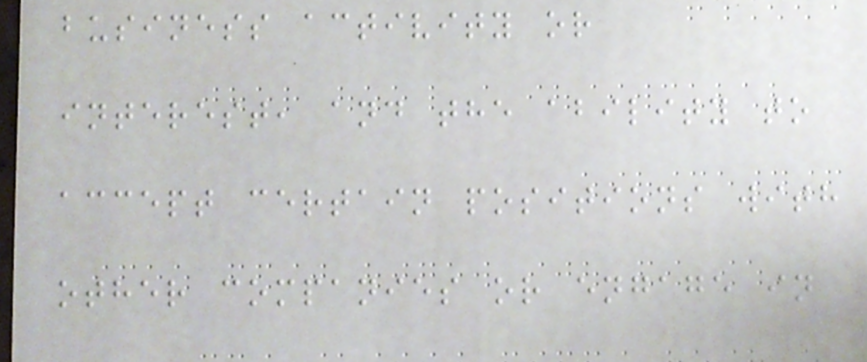business activity or
interest, and the ability to
accept certain positions with
other companies or engage in
